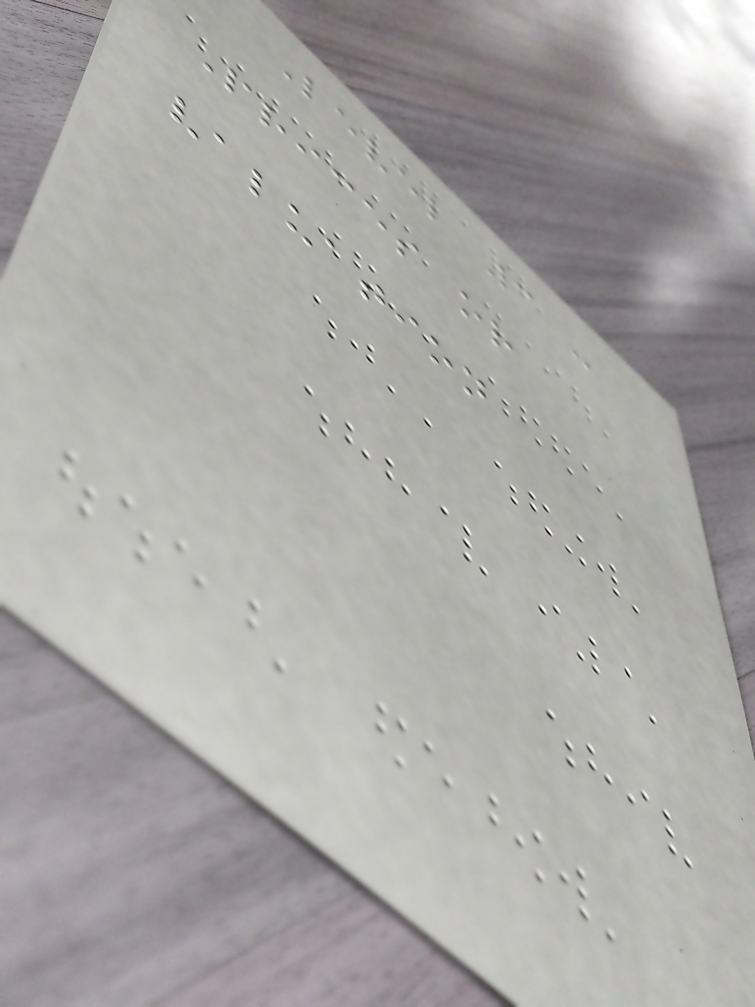Level 3 -
Prices or
valuation
